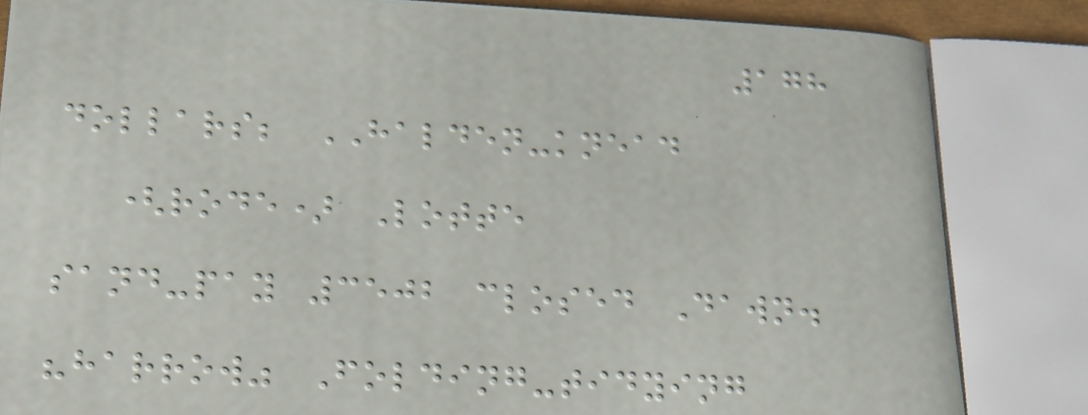178
dollars; HALDEN-knead
(rode) Lotte
sand-pay 3502 closed Dawn.
"harrow" Folding-tidying
